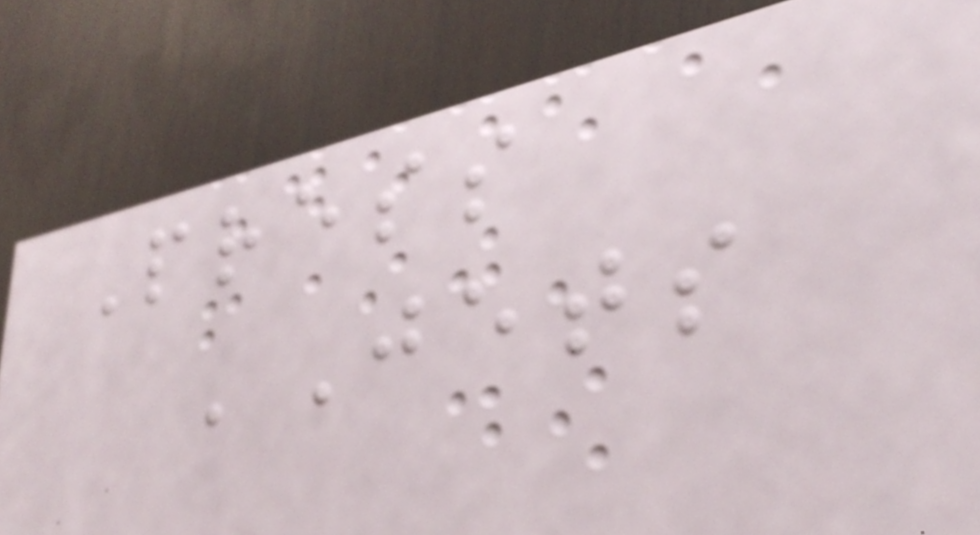Press
'Jets
